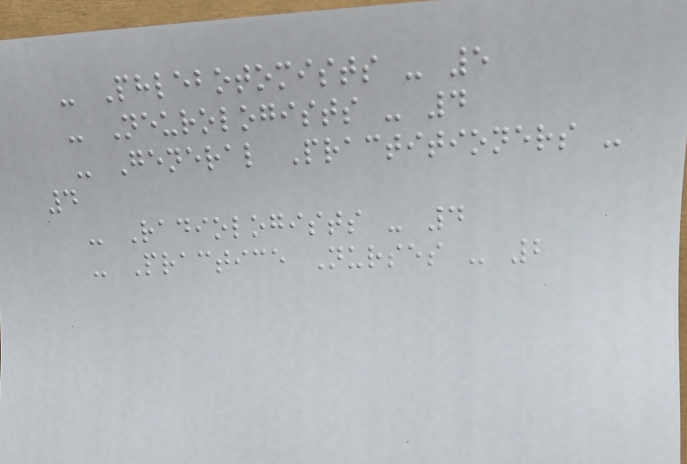- Phlebotomists - 5
- Neurologists - 4
- General Practitioners -
4
- Radiologists - 4
- Practice Nurses - 2
